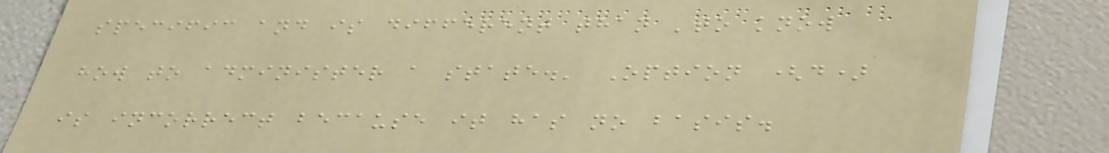specific and is different than 'to know
how to administer a state.' Option (d)
is incorrect because it has no basis.
